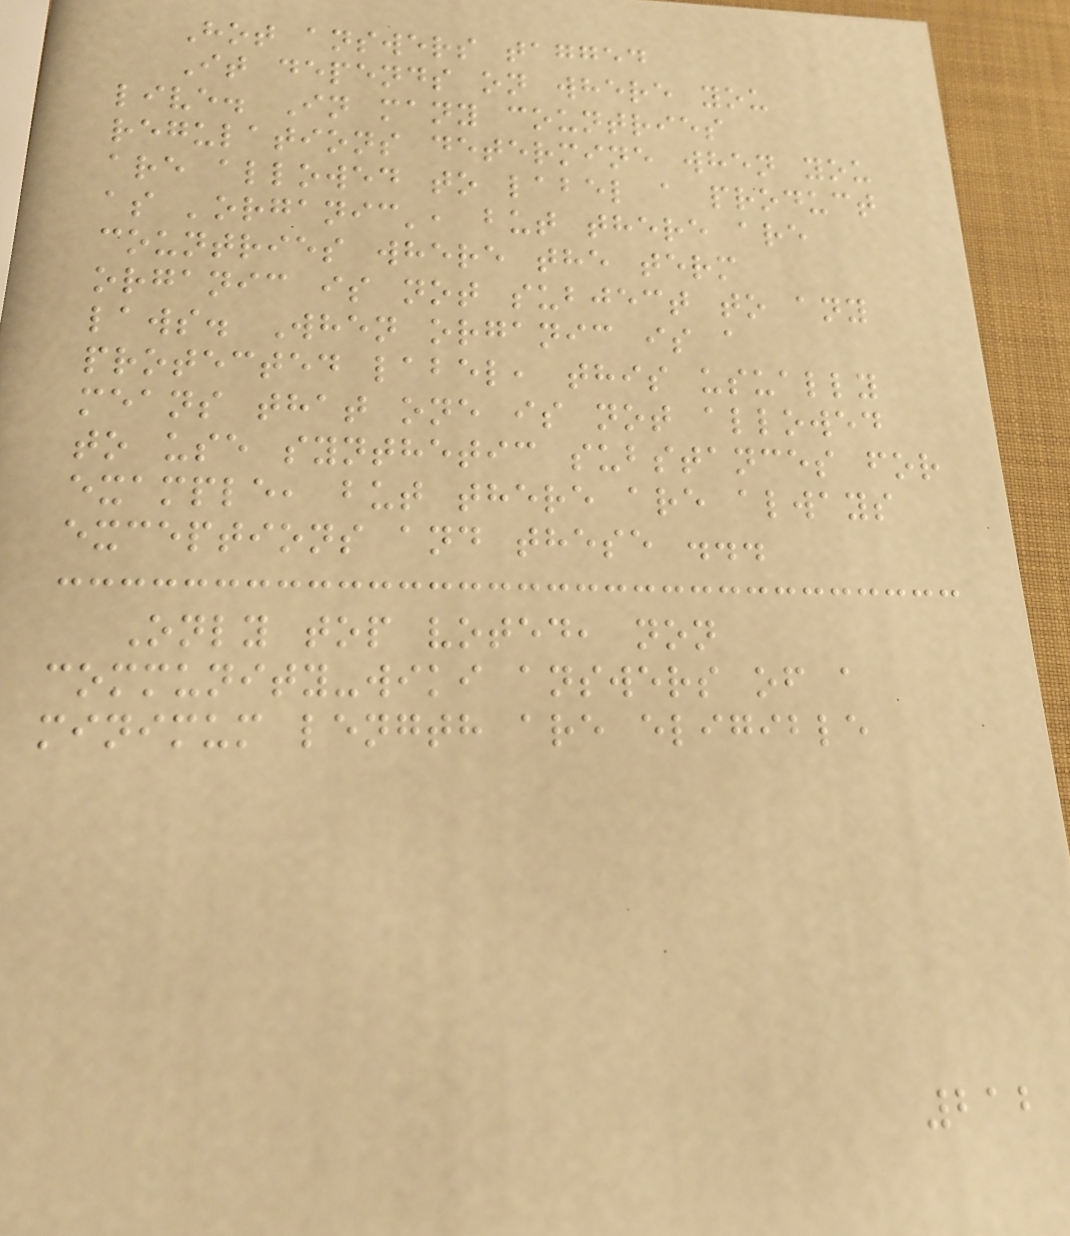Hot answers tagged
It depends on where you
live. In many countries
regulations determine when you
are allowed to label a product
as 'organic', but there are
countries where the term
organic is not subject to any
laws. When organic is a
protected label, this usually
means that one is not allowed
to use synthetic substances for
example, but there are always
exceptions and these ...
Only top voted, non
community-wiki answers of a
minimum length are eligible
212
